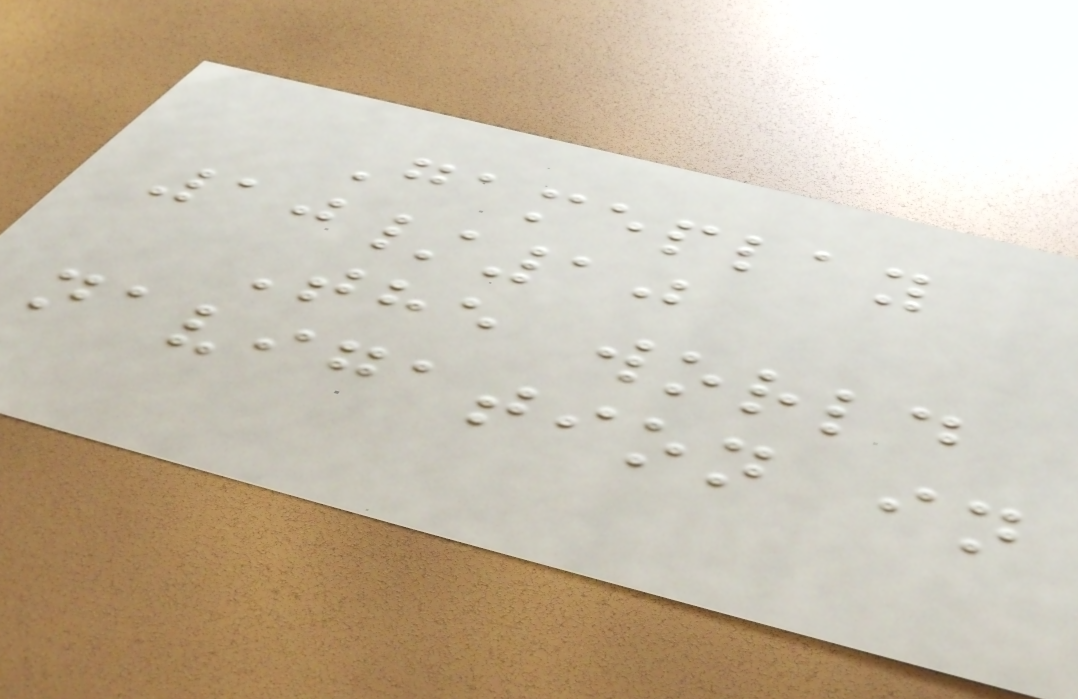Gameplay
10/10
The world
navigation in
